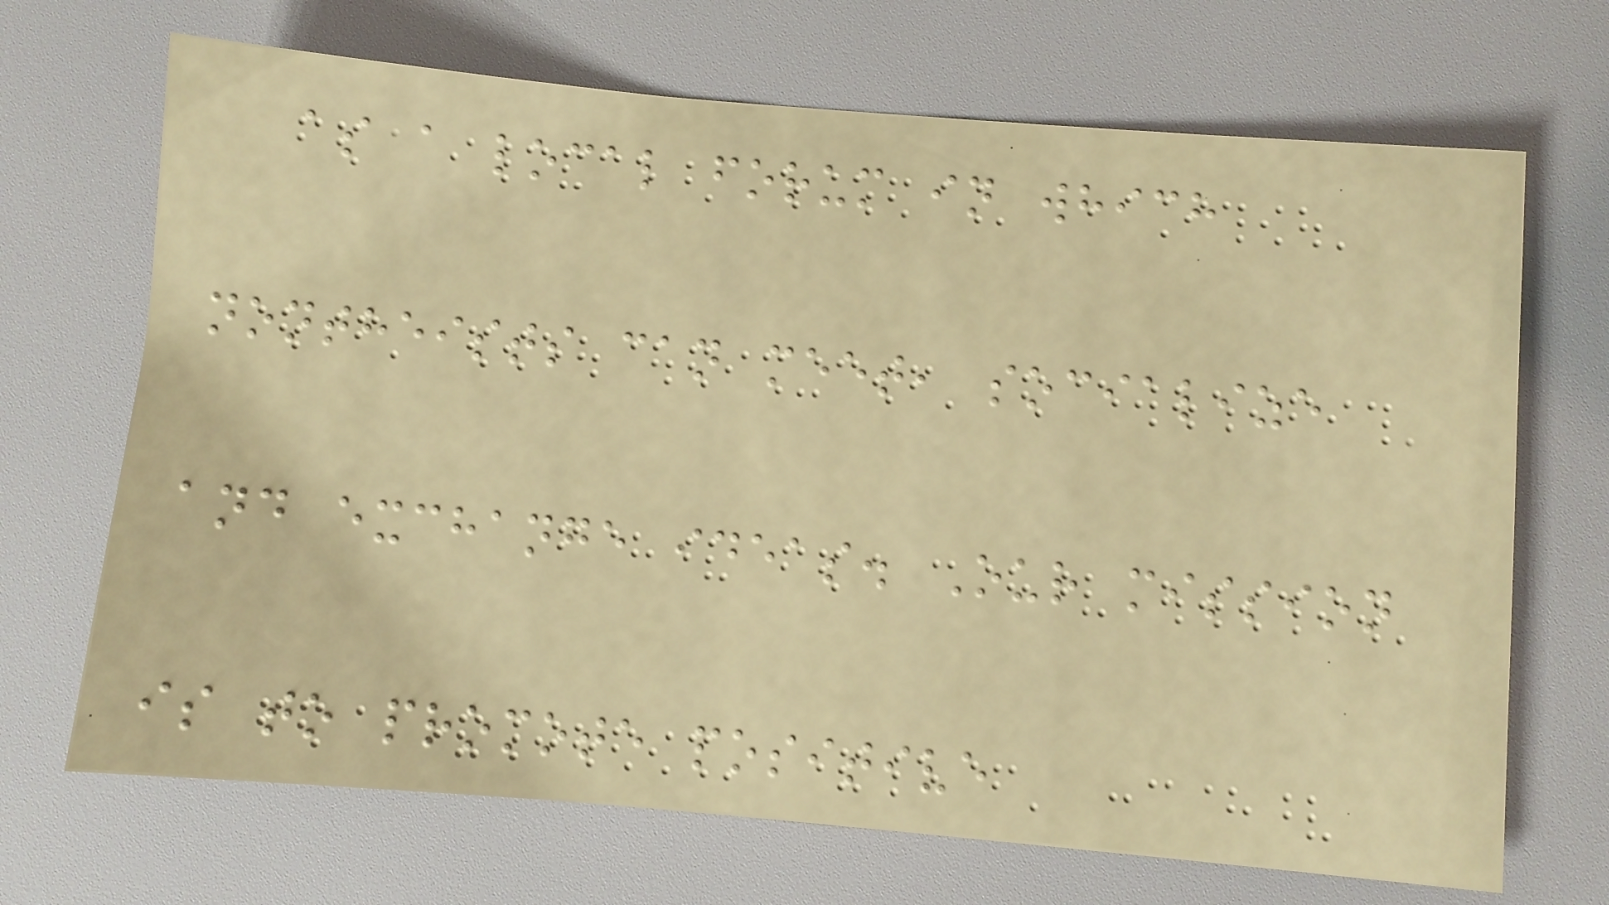as a local forum in which
nontheists can meet, socialize
and exchange ideas. Our mission
is to promote positive
